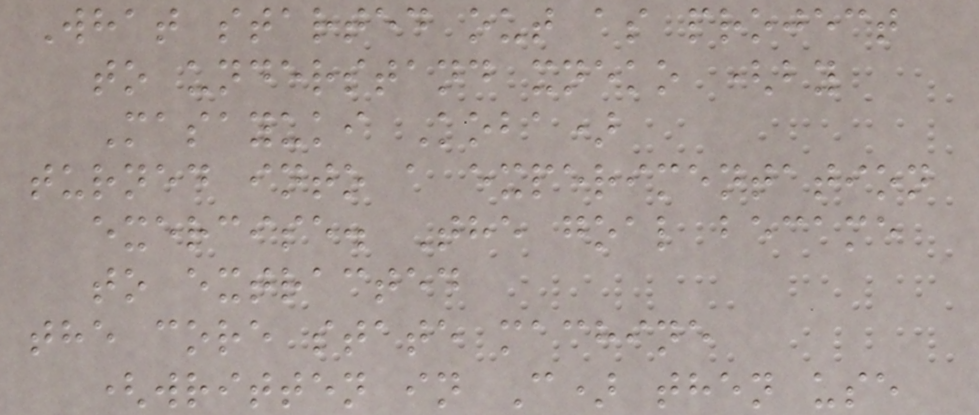What started out as project
to understand xneko (by
Masayuki Koba)
turned into a experimentation
exercise. The goal became
to extracted
the core state machine
(written in C) then use
